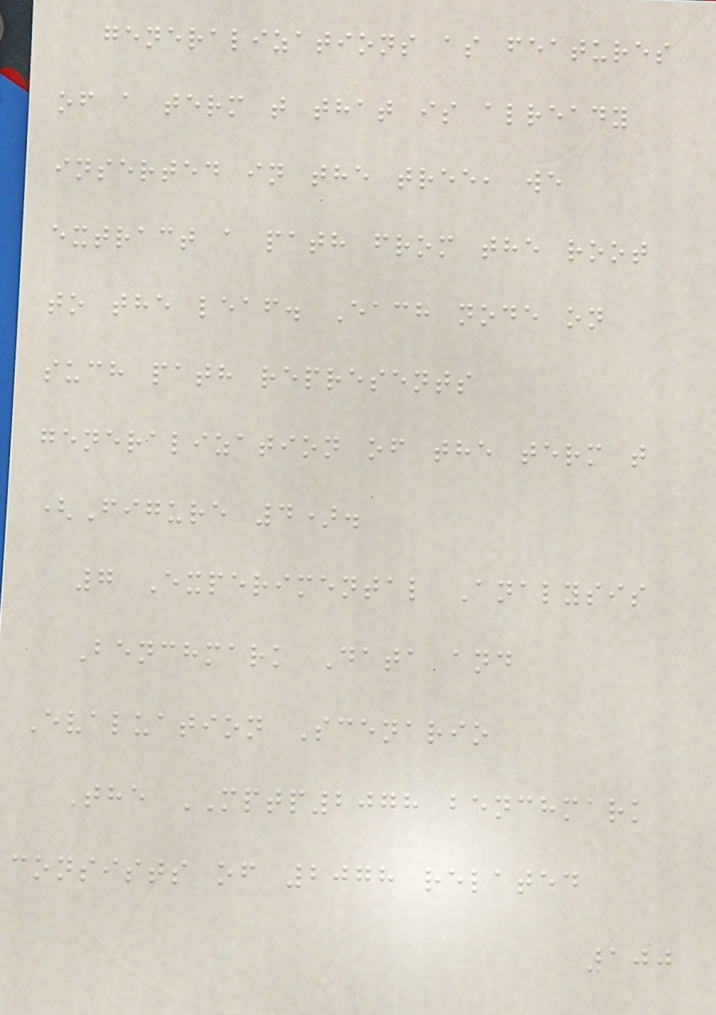generalizations as features
of a term t that is already
inserted in the tree, we
extract a path from the root
to the leaf. Each node on
such path represents
generalization of the term t
(Figure 4).
7 Experimental Analysis
Benchmark Data and
Evaluation Scenario
The MPTP2078 benchmark
consists of 2078 related
100
